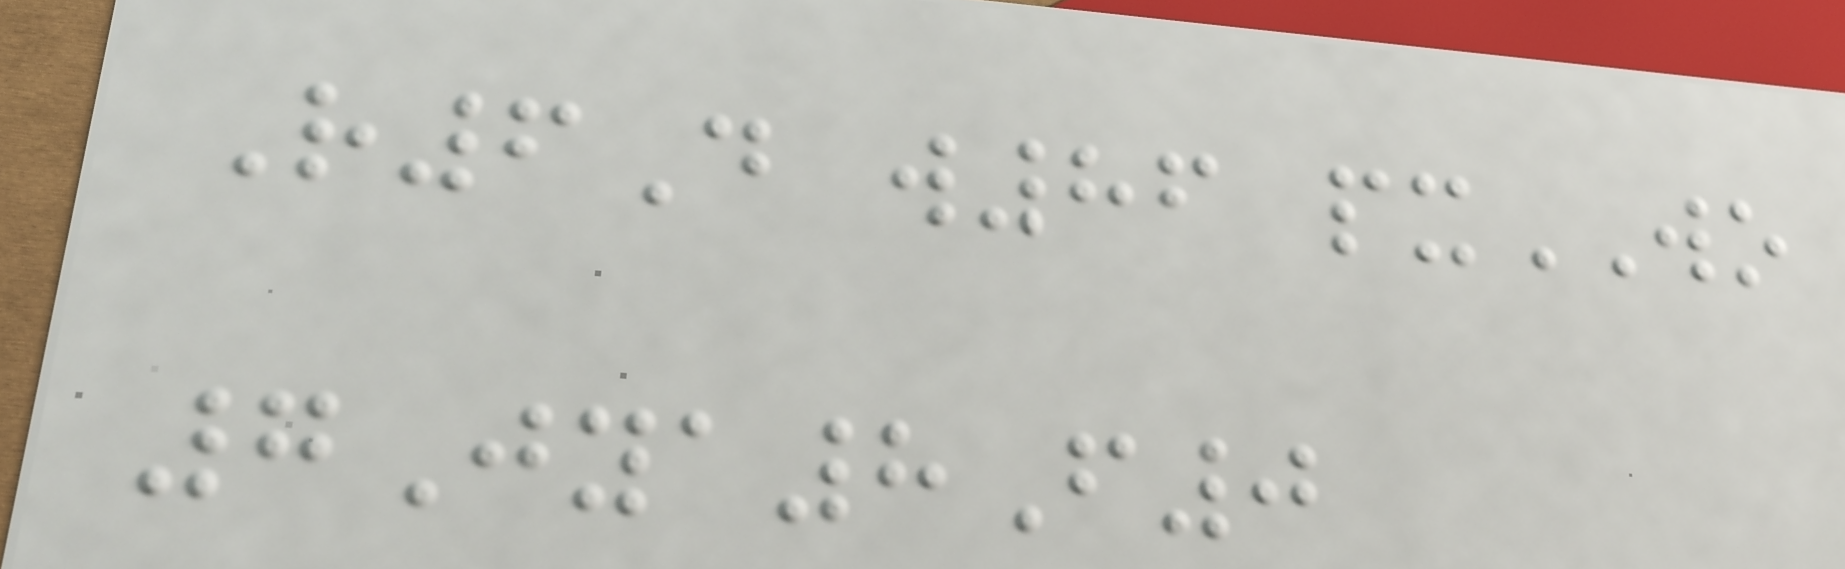R6D w86 pxWO
7Jya8F0
